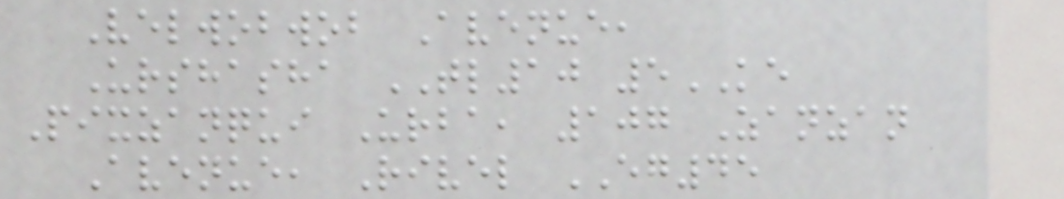Velwobwob Avenue,
Urshasha TL10 5KE
Pixzanqui Urba, 107 Zanzan
Avenue, Rivel EG45
